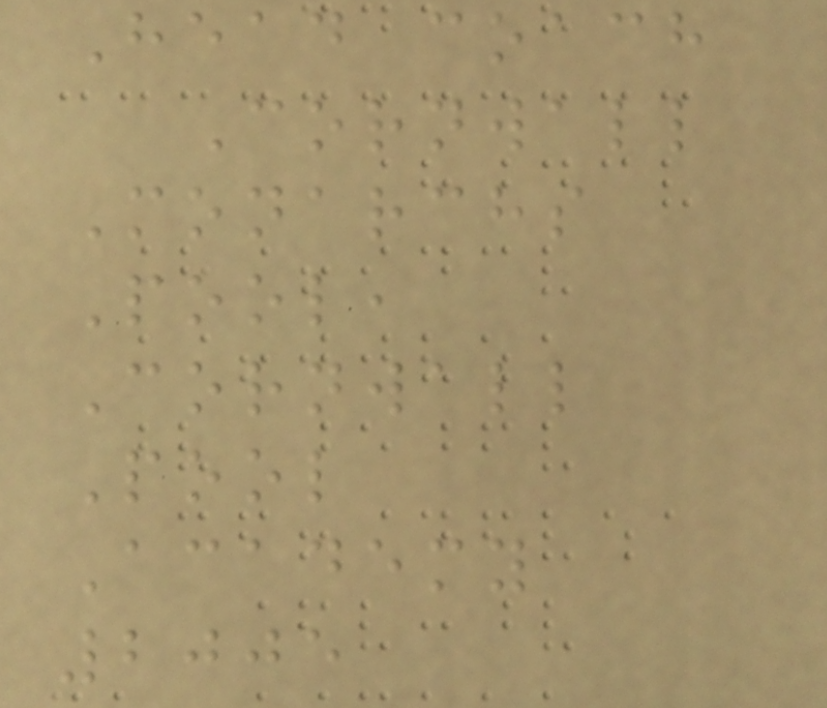Head coach
Cornwall
Monarchs
Pool,
Cornwall
Pool
Academy
2005
